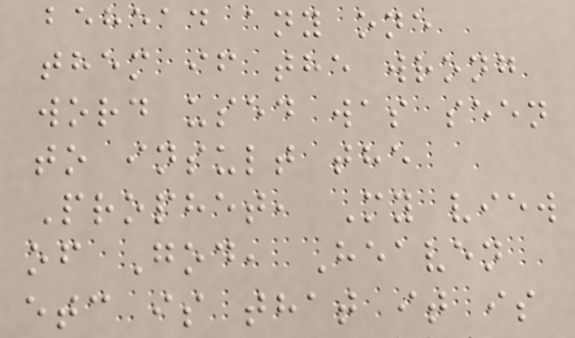behead any one
them if the wrong
word used was seen
to insult the
Prophet, My view
of God, Heaven
etc is that it is
